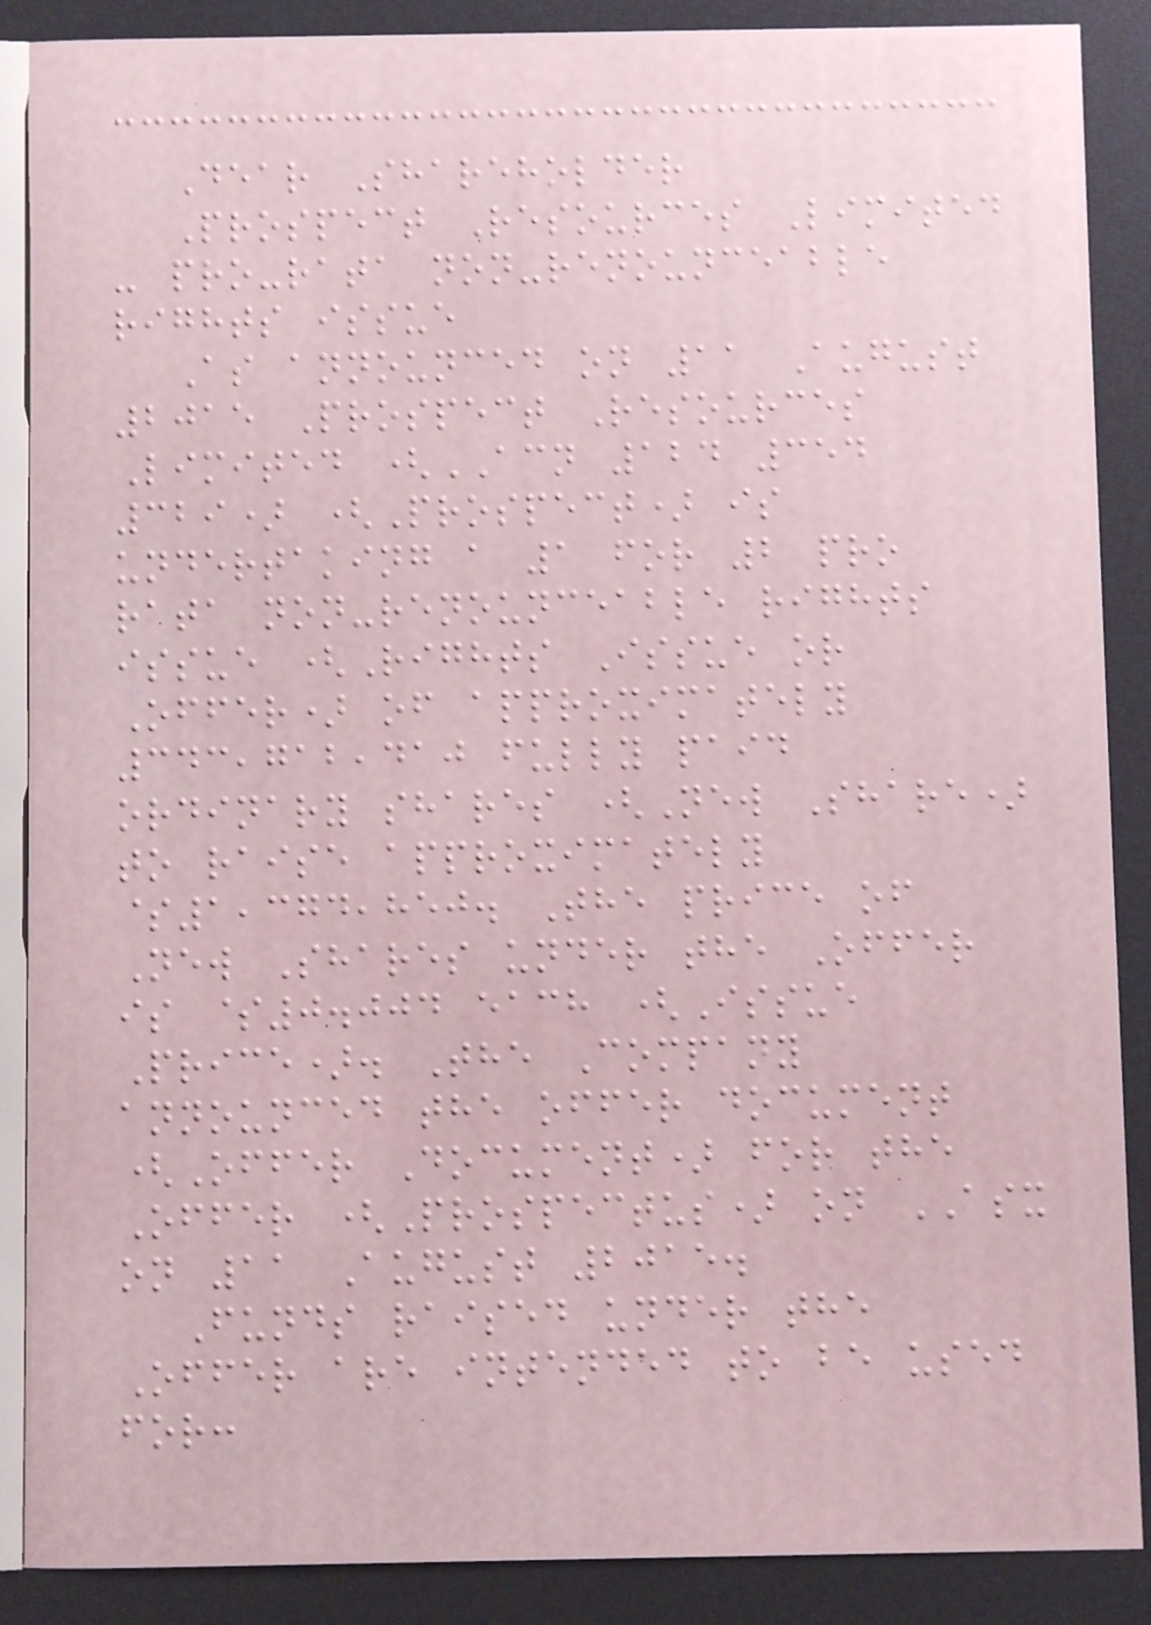Dear Shareholder
Prospect Resources Limited
- pro-rata non-renounceable
rights issue
As announced on 11 August
2015 Prospect Resources
Limited (ACN 124 354
329) (Prospect) is
undertaking a 1 for 2 pro
rata non-renounceable rights
issue (Rights Issue or
Offer) of approximately
343,712,410 fully paid
ordinary shares (New Share)
to raise approximately
$1,374,850. The price of
New Shares under the Offer
is $0.004 each (Issue
Price). The Company
announced the offer document
(Offer Document) for the
Offer (Prospectus) on ASX
on 11 August 2015.
Funds raised under the
Offer are intended to be used
for:
